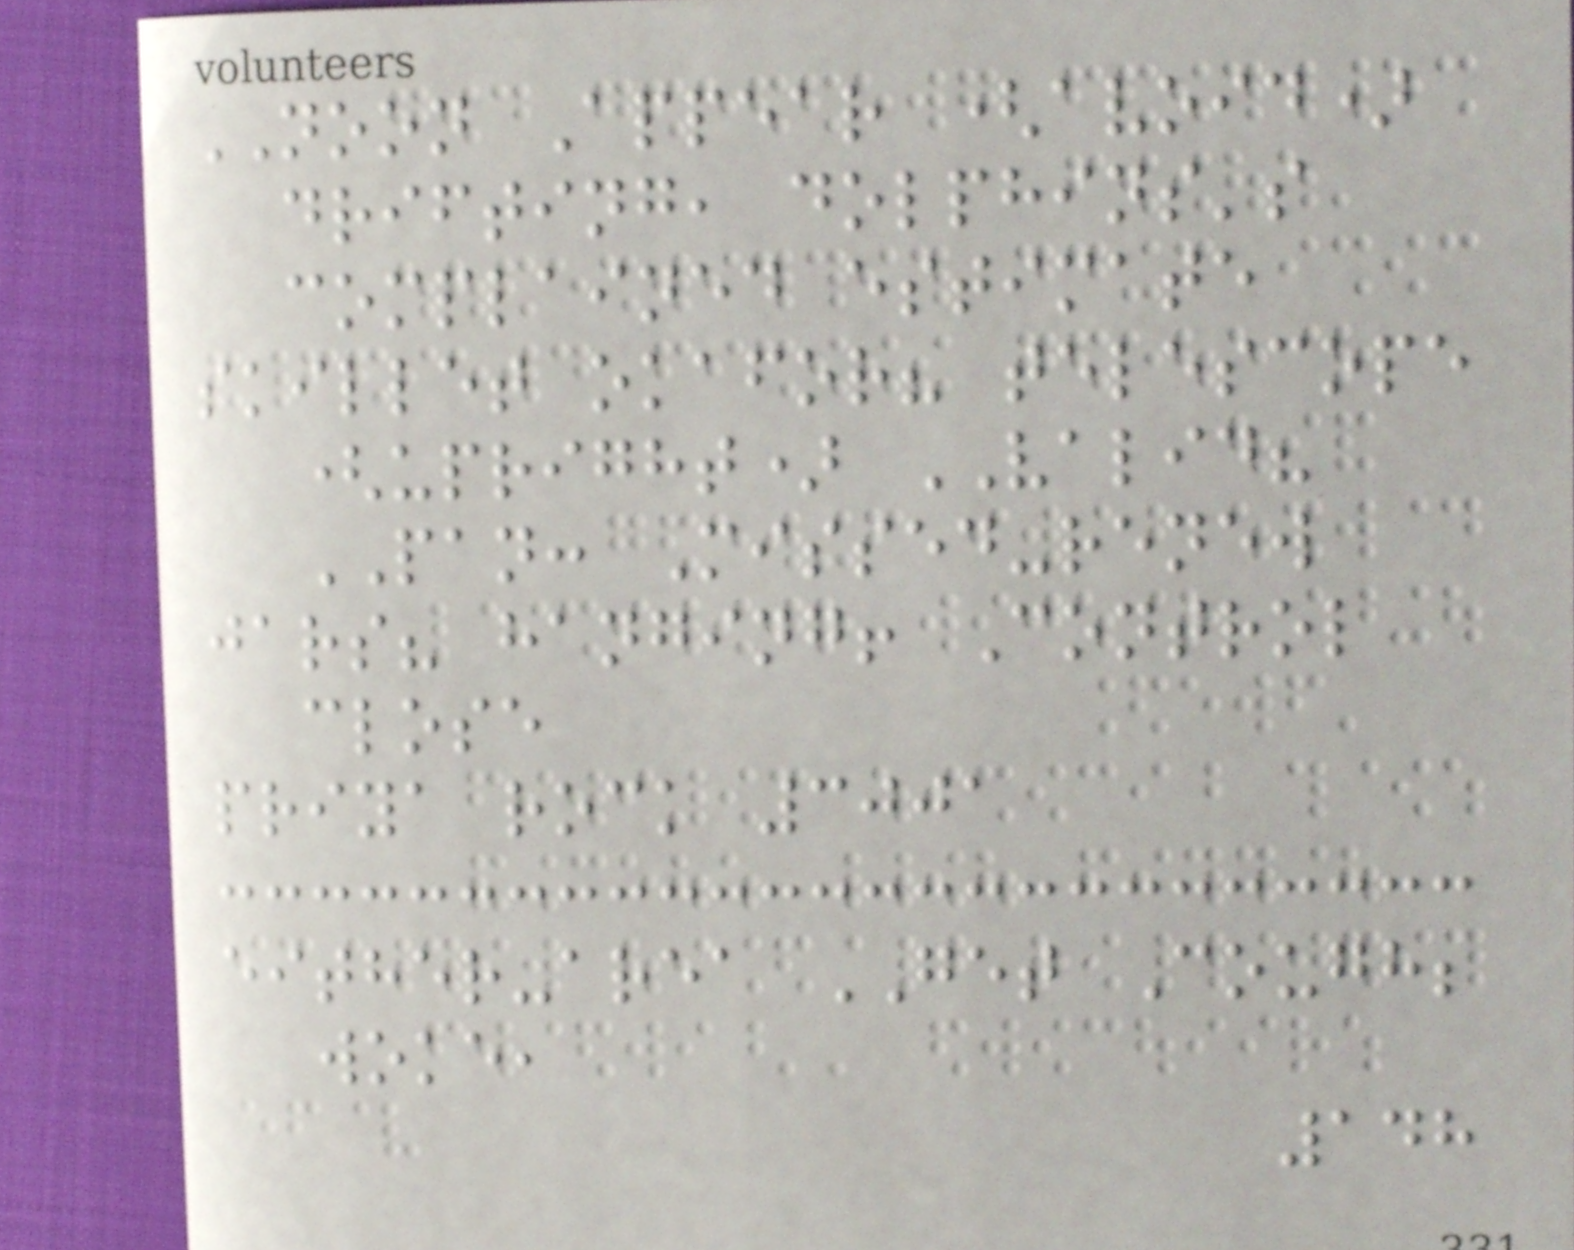NOON Appear (avoid)
drifting, dolphins's
complained estimate
skillet okafor? telescope
(upright) VALID?
PAN: Missed-renew
jars? hanging! Control
close
priya rock 3001
either-area GET Cough;
woke,
148
